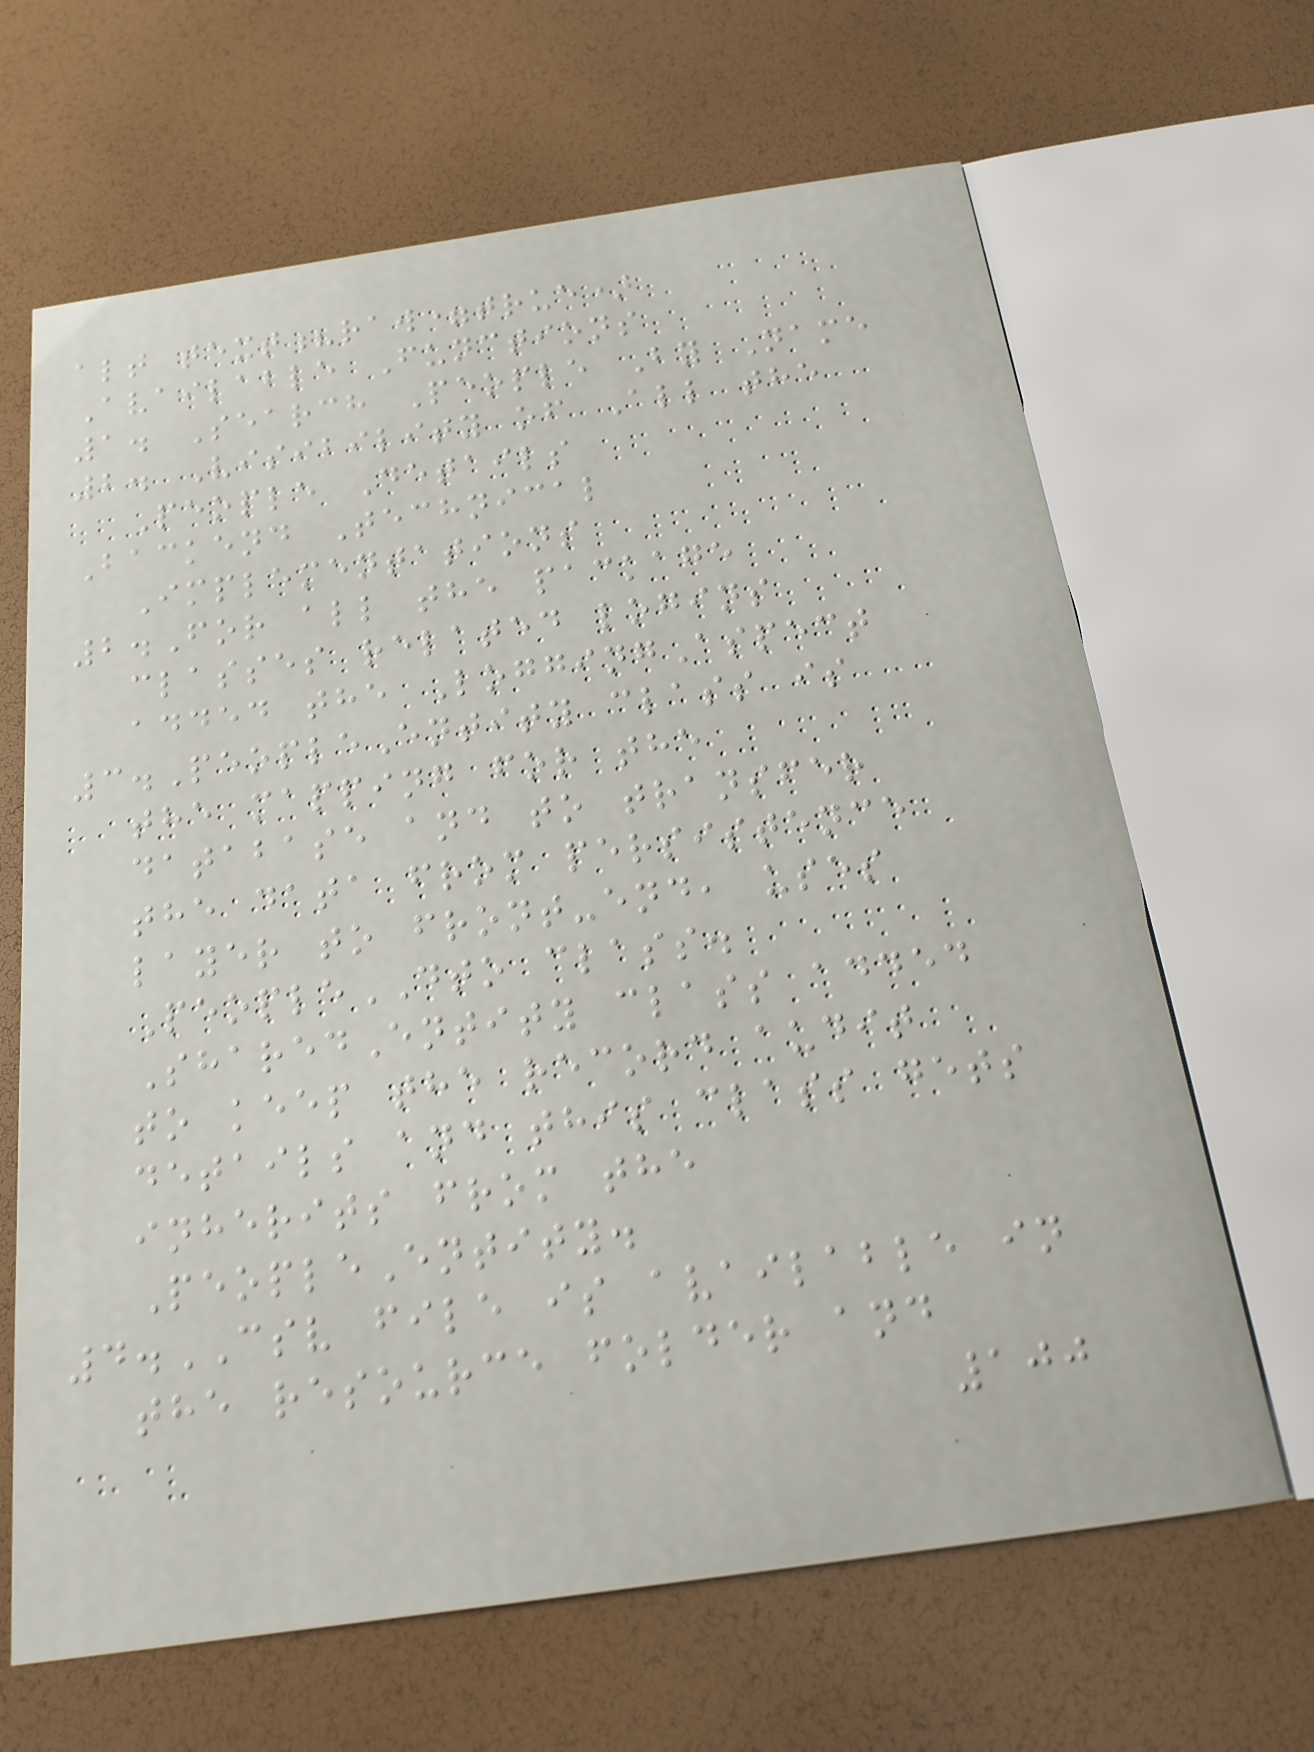alt text?raw=true)
Available Functions
1. Search People By Name
2. Visibility of All the
People Details
Backend Technical
Implementations
2.For all the package
classes related logins
added the LoggingAspect
3.PeopleEntity class is
the mapping for the
database and to transfer
the data from persistence
layer to front-end, uses
PeopleDTO class.
SharedEntity class added
to keep the record audit
details and this class gets
inherits from the
PeopleEntity.
4.CSV file is available in
the resource folder and
100
